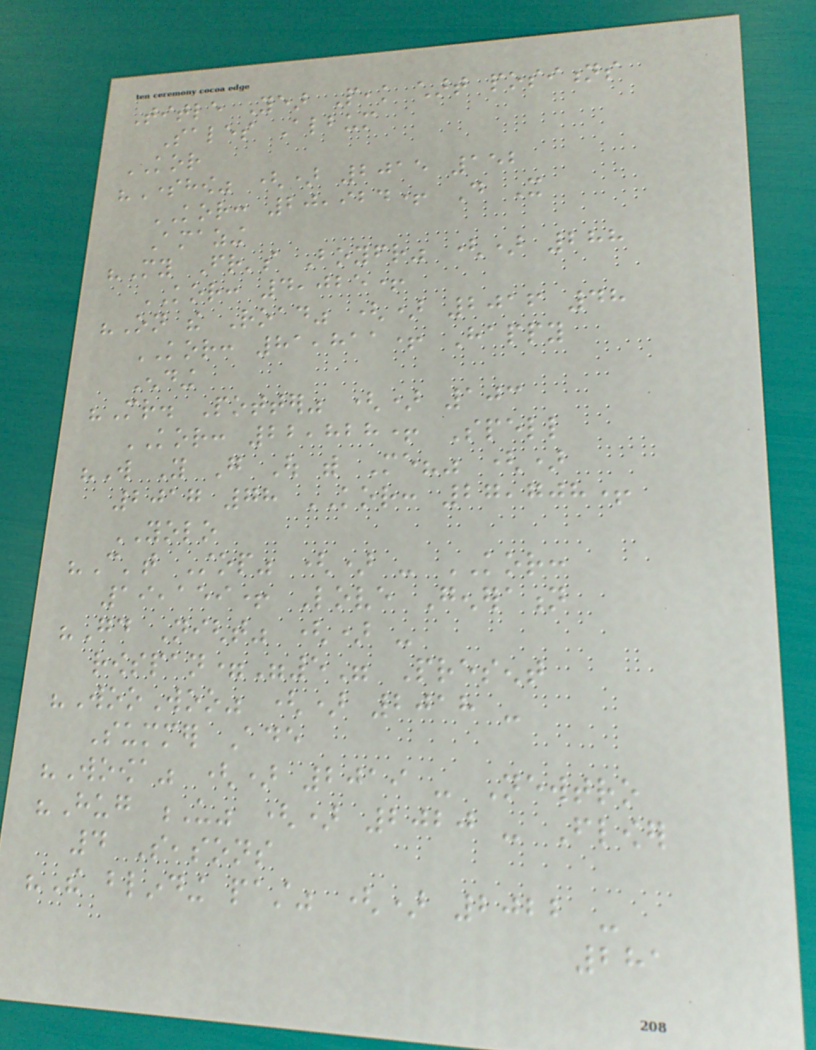Title Year Peak chart positions
Sales Album
KOR
"Somehow" () 2015 152
KOR: 20,924+ Do It
Amazing
"My Friend's Boyfriend" () 288
KOR: 4,025+
"On the Road" () 2016 48
KOR: 81,811+ Happy
Ending
"Mr. Potter" () 103
KOR: 22,828+ Spell
"Will You Go Out with Me?" ()
2017 78 KOR: 27,708+
YOLO
"Can't Stop" () - KOR:
19,159+ Love Generation
"Good Night" () -
rowspan="5" Present
"WooWoo" () 2018 -
Summer Ade
"Woowa" () 2019 - Newtro
"Hug U" () 2020 - Flower
4 Seasons
"The blinding past" () 2022 -
281
